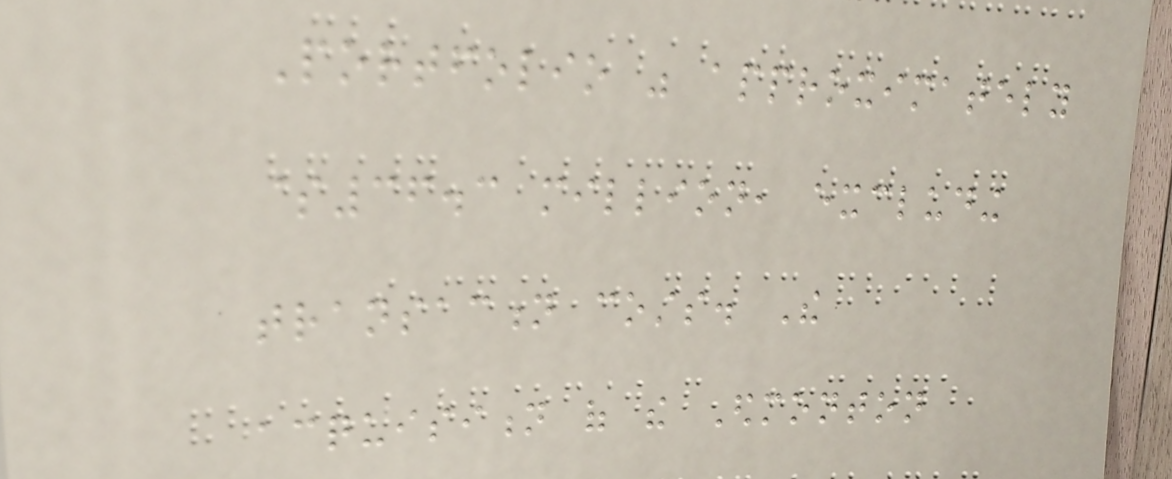Portfolio was approximately
$36.3 million, excluding
transaction costs. The
acquisition of the Edmonton
